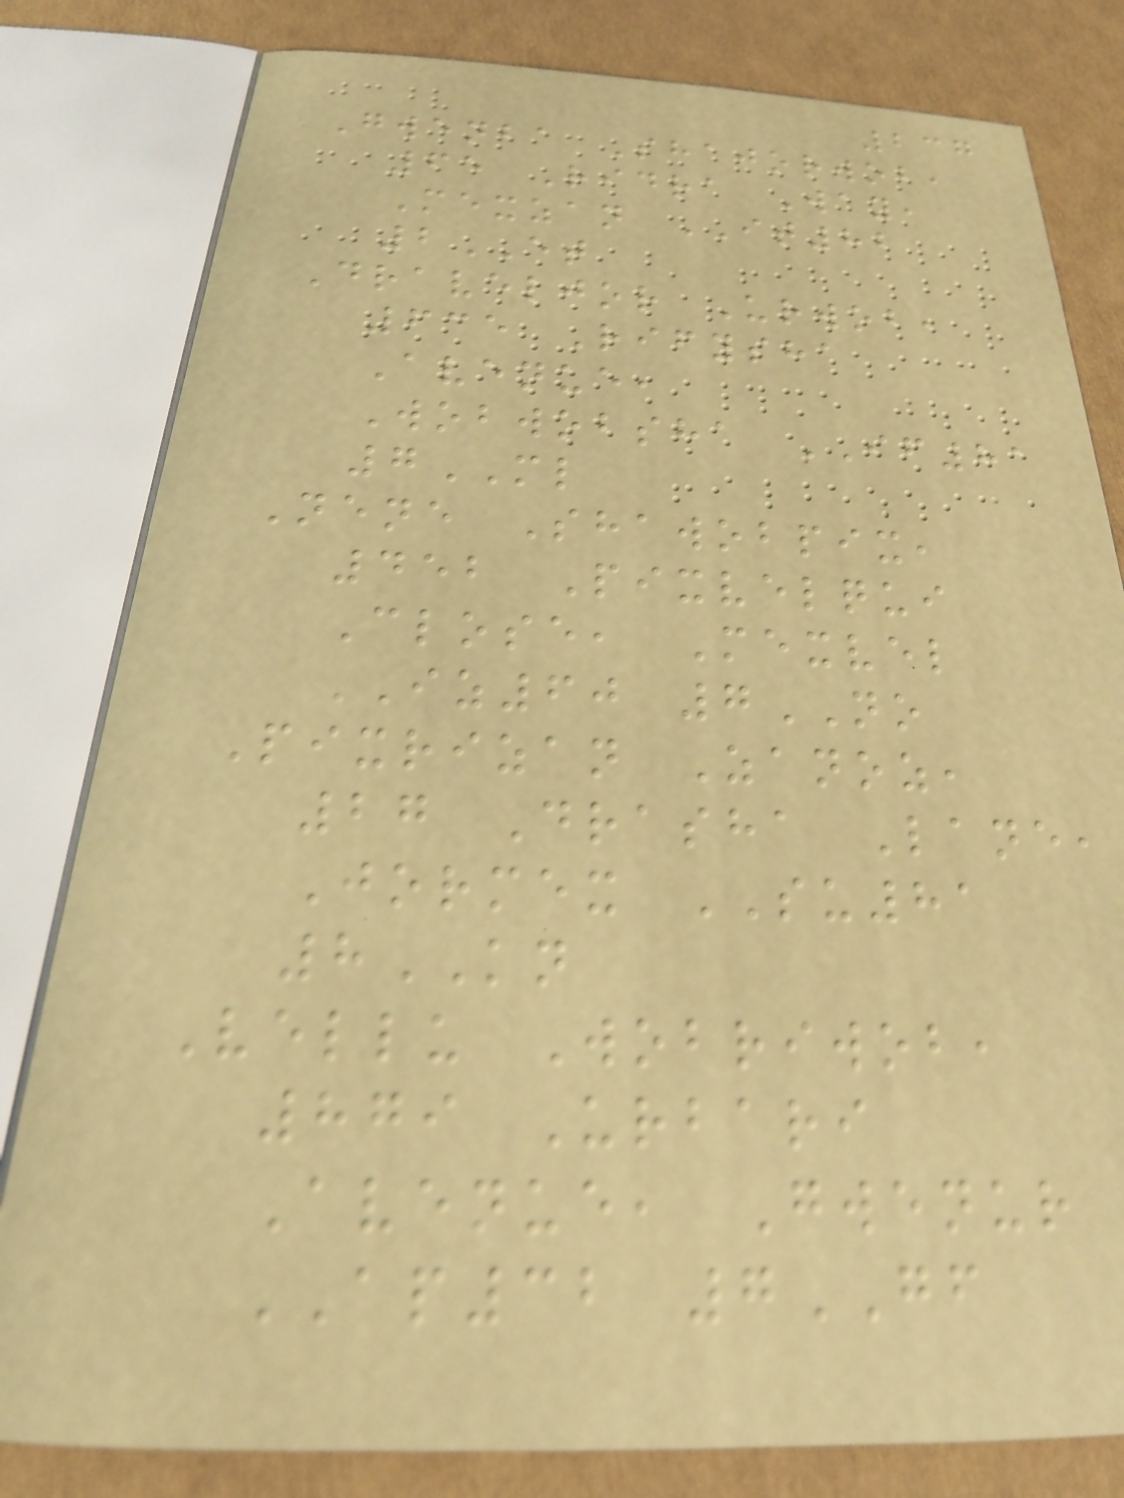237
Gwenba Shajorwob,
65 Ridra Way,
Mexzan IT82
2ET
Draveljor Urwob,
635 Rifysha
Avenue,
Wobwobsha IF81
7ML
Nene Shawobpix,
452 Pixvelqui
Close, Mexvel
IZ60 7NO
Pixrizan Zanoz,
27 Drasha Lane,
Jormex SU81
8KN
Vellu Wobriwob,
879 Urbari
Avenue, Gwenur
AP32 7GF
